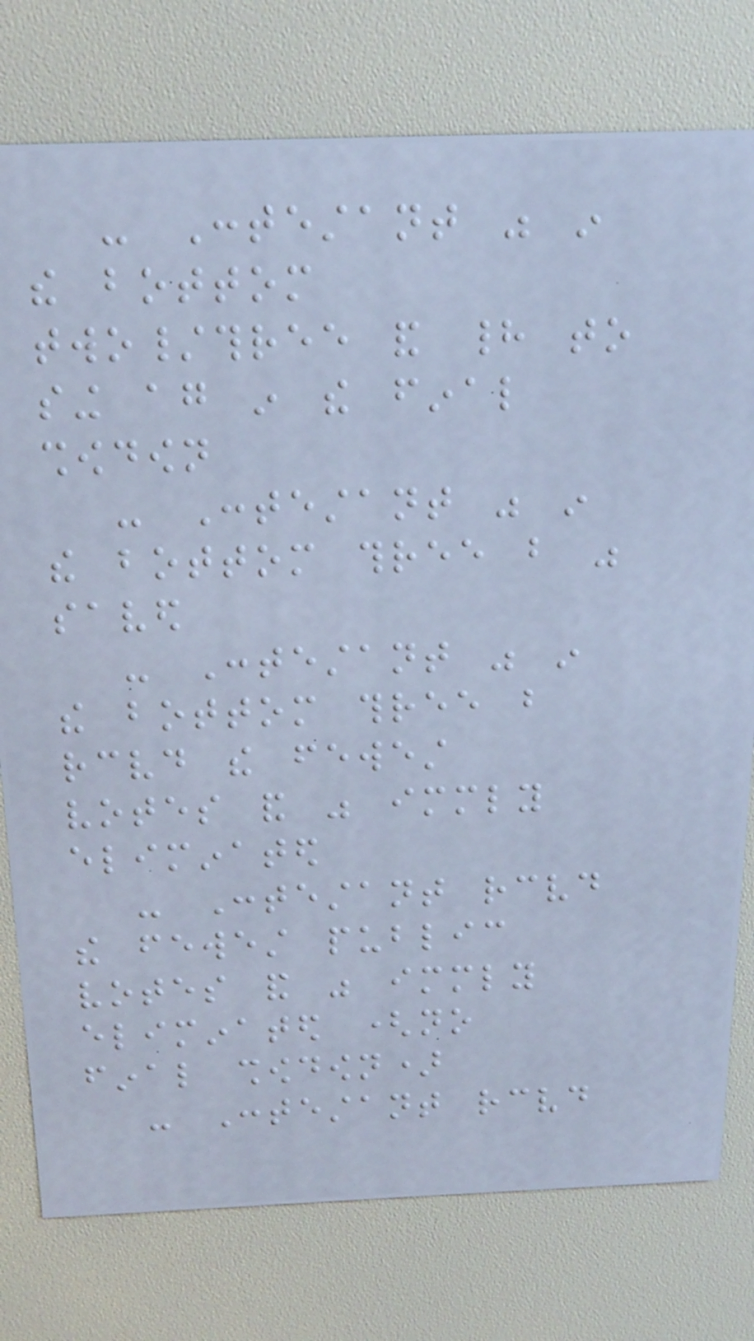- Contestant was in
the bottom
two/three and had to
sing again in the final
showdown
- Contestant was in
the bottom three but was
saved
- Contestant was in
the bottom three but
received the fewest
votes and was immediately
eliminated
- Contestant received
the fewest public
votes and was immediately
eliminated (no
final showdown)
- Contestant received
